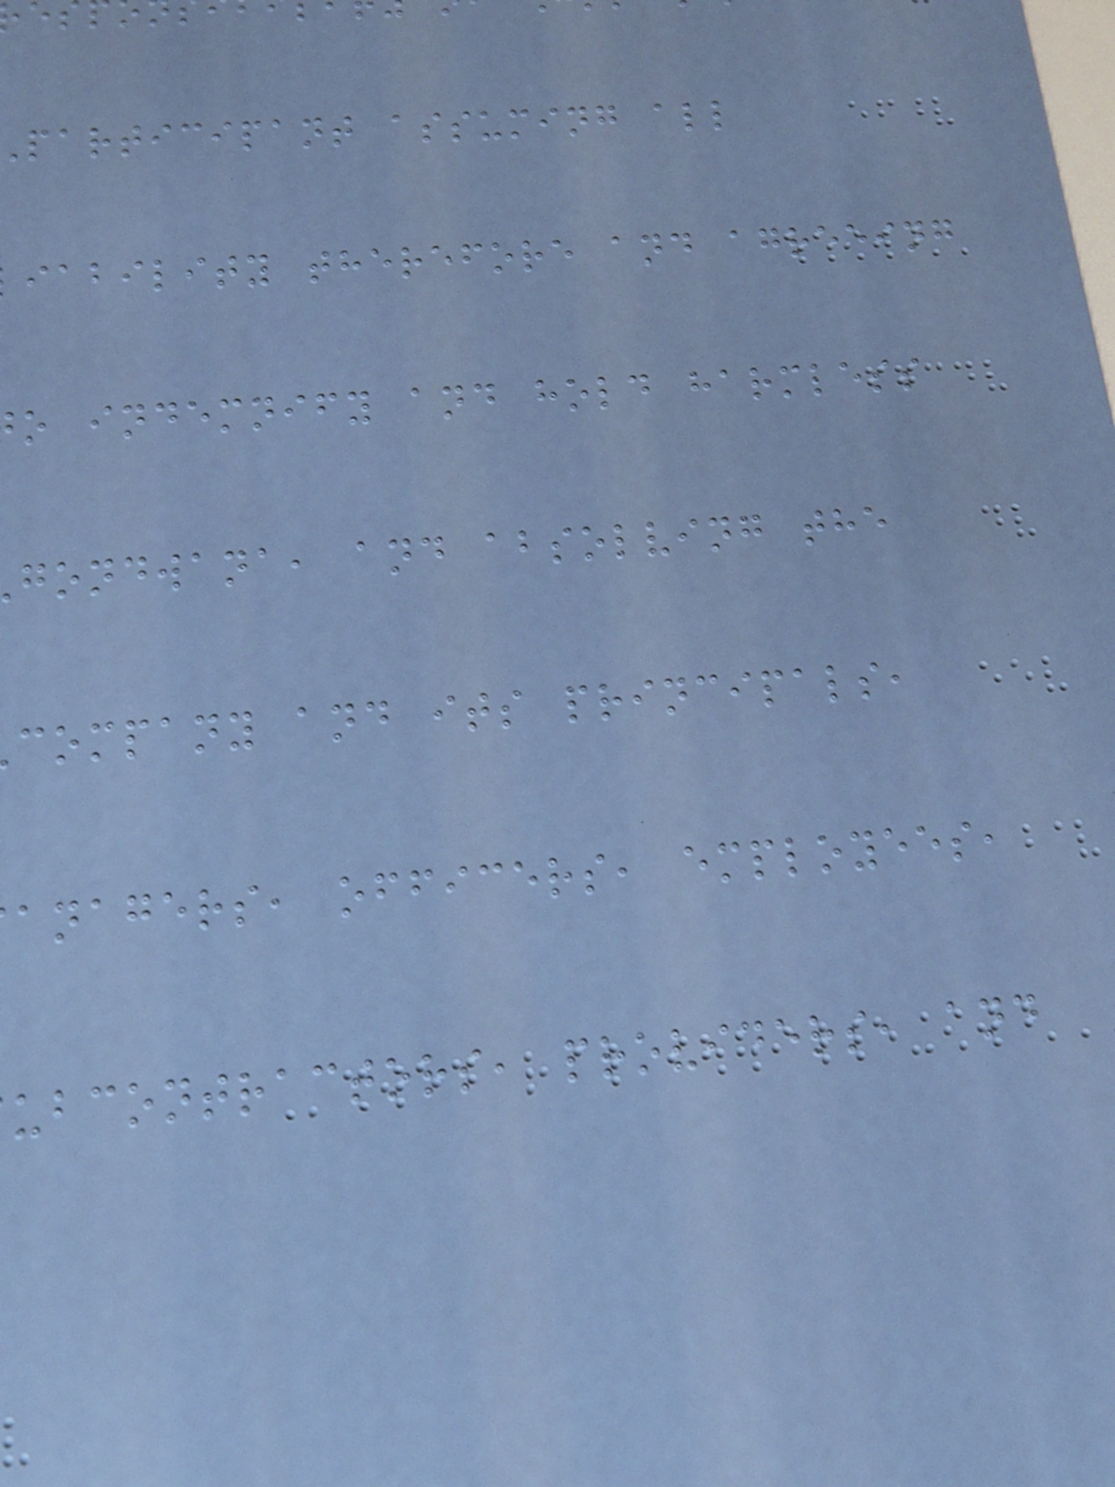participant assuming all
iability therefore and agreeing
o indemnify and hold harmless
gondwana, and absolving the
company and its principals,
anagers, officers, employees,
ubcontractors, providers, and
